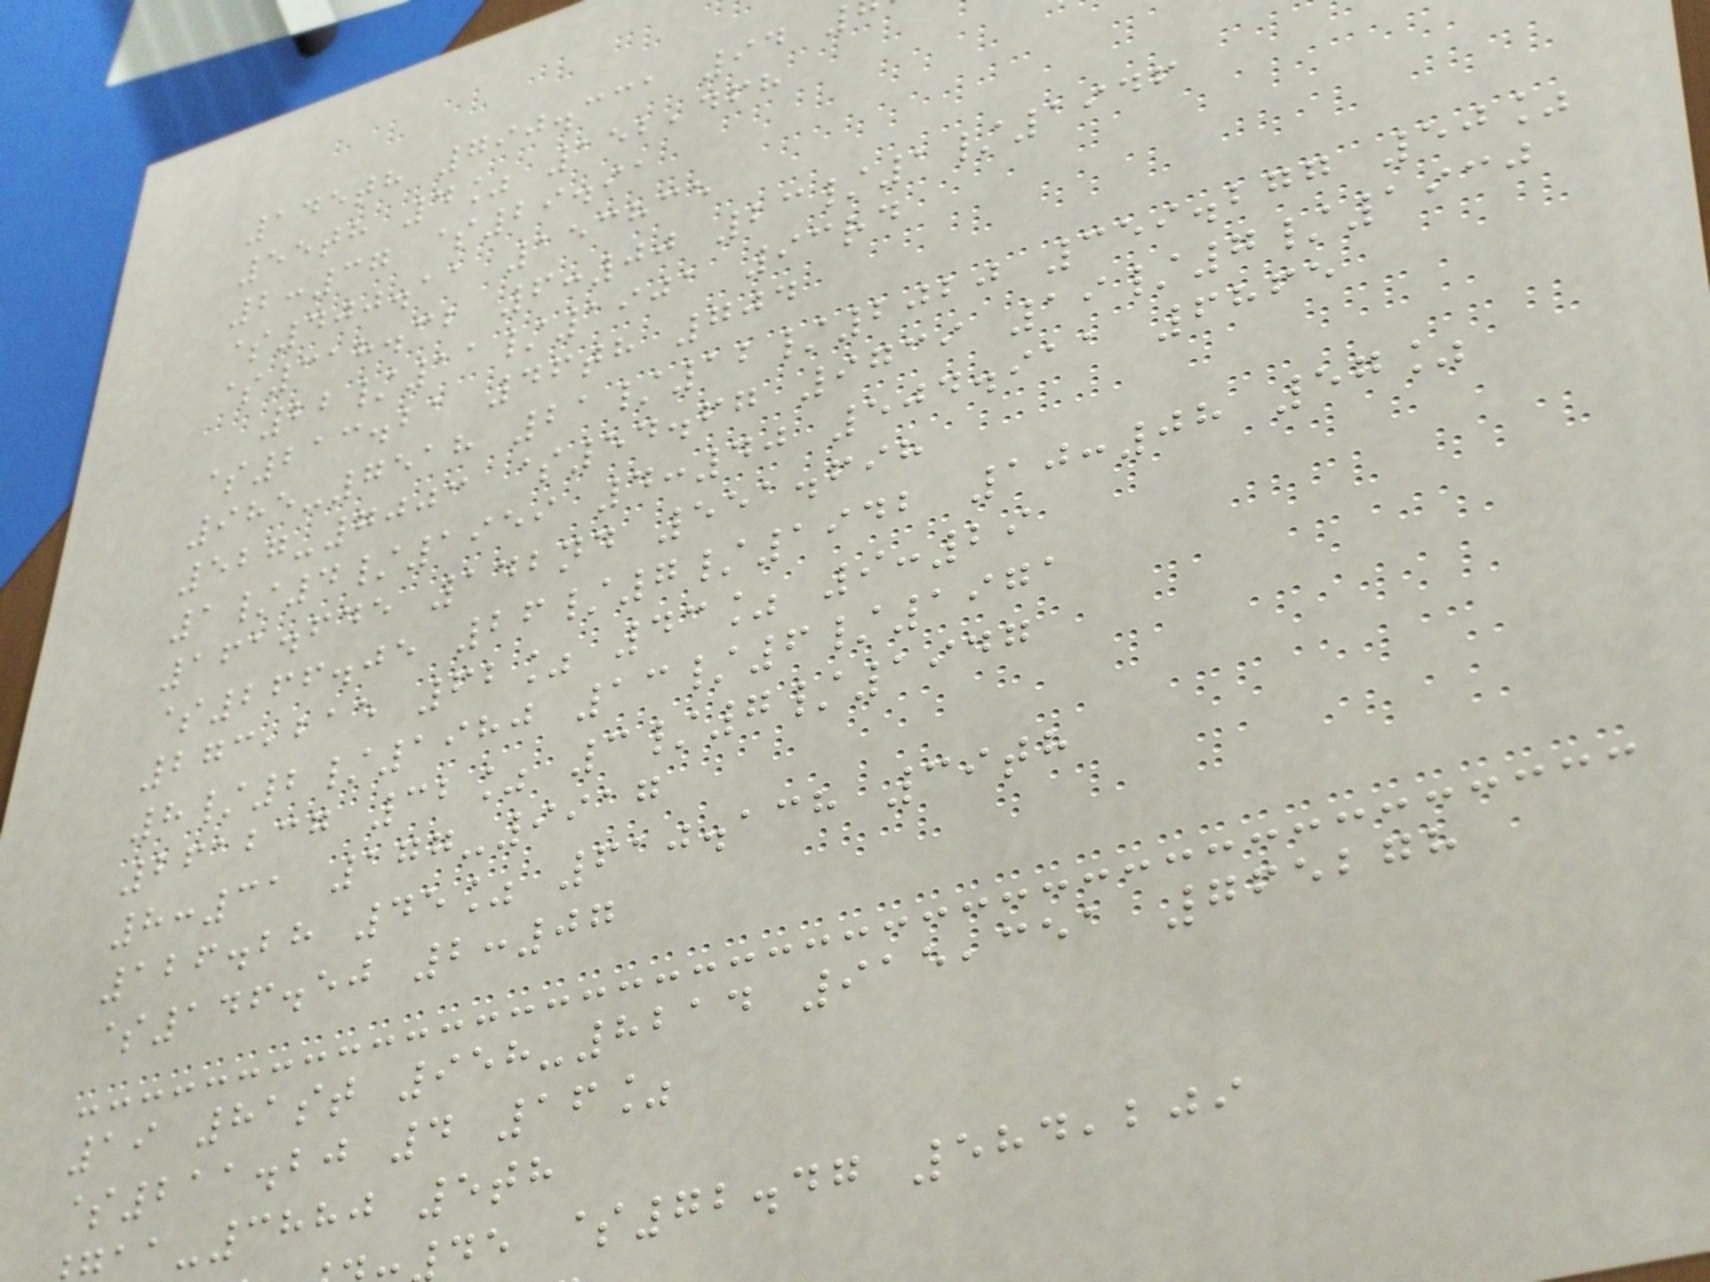145th 790.331 94
55th 4% 152,468
2:37 $29.91
$400.11 153835
$318.32 6:00 23/1/1946
22/11/1901 93rd
$213.21 46th 704
985-7518 21/12/2020 359.277 50%
527-7003 $54.67 9739 19/7/1930
1/4/1959 4:40 504.911 6865
161.645 142nd 551.698
$266.05 26/7/1942 10:08 57%
273,215 62% 43% 9:29
8/2/1980 13/6/1971
261237 32% 3/7/1947
8:31 177-9917
126.28 45% 610.138 39th
$146.50 2:07
19 81st 958-8214 915,351 765278
$211.20 4 16%
-3880 5th
de $72.47 584,209
